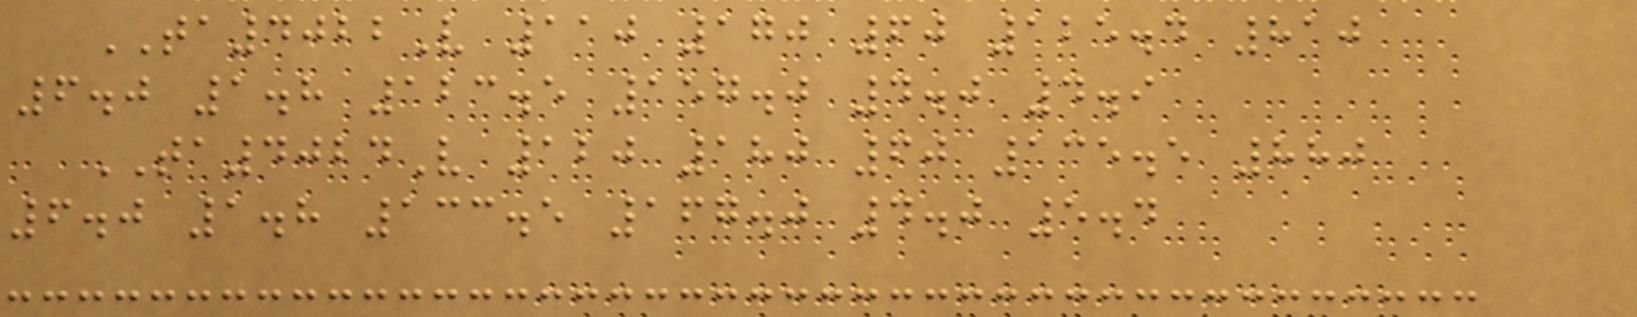TA4022V 110 170 60 125.4 810
6.0 1.8 123.5 157.0 4.0 4.9
TA4024V 120 180 60 135.5 880
6.0 1.8 133.5 167.0 4.0 5.4
